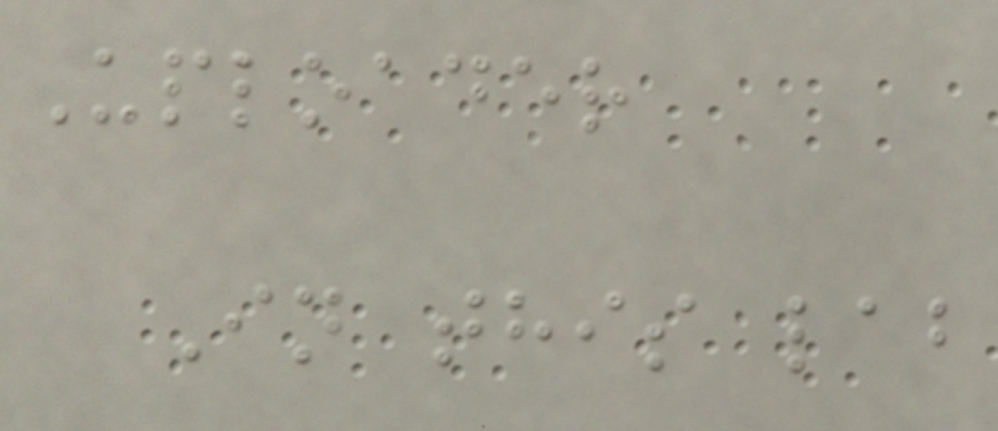Uploader
In this lab
